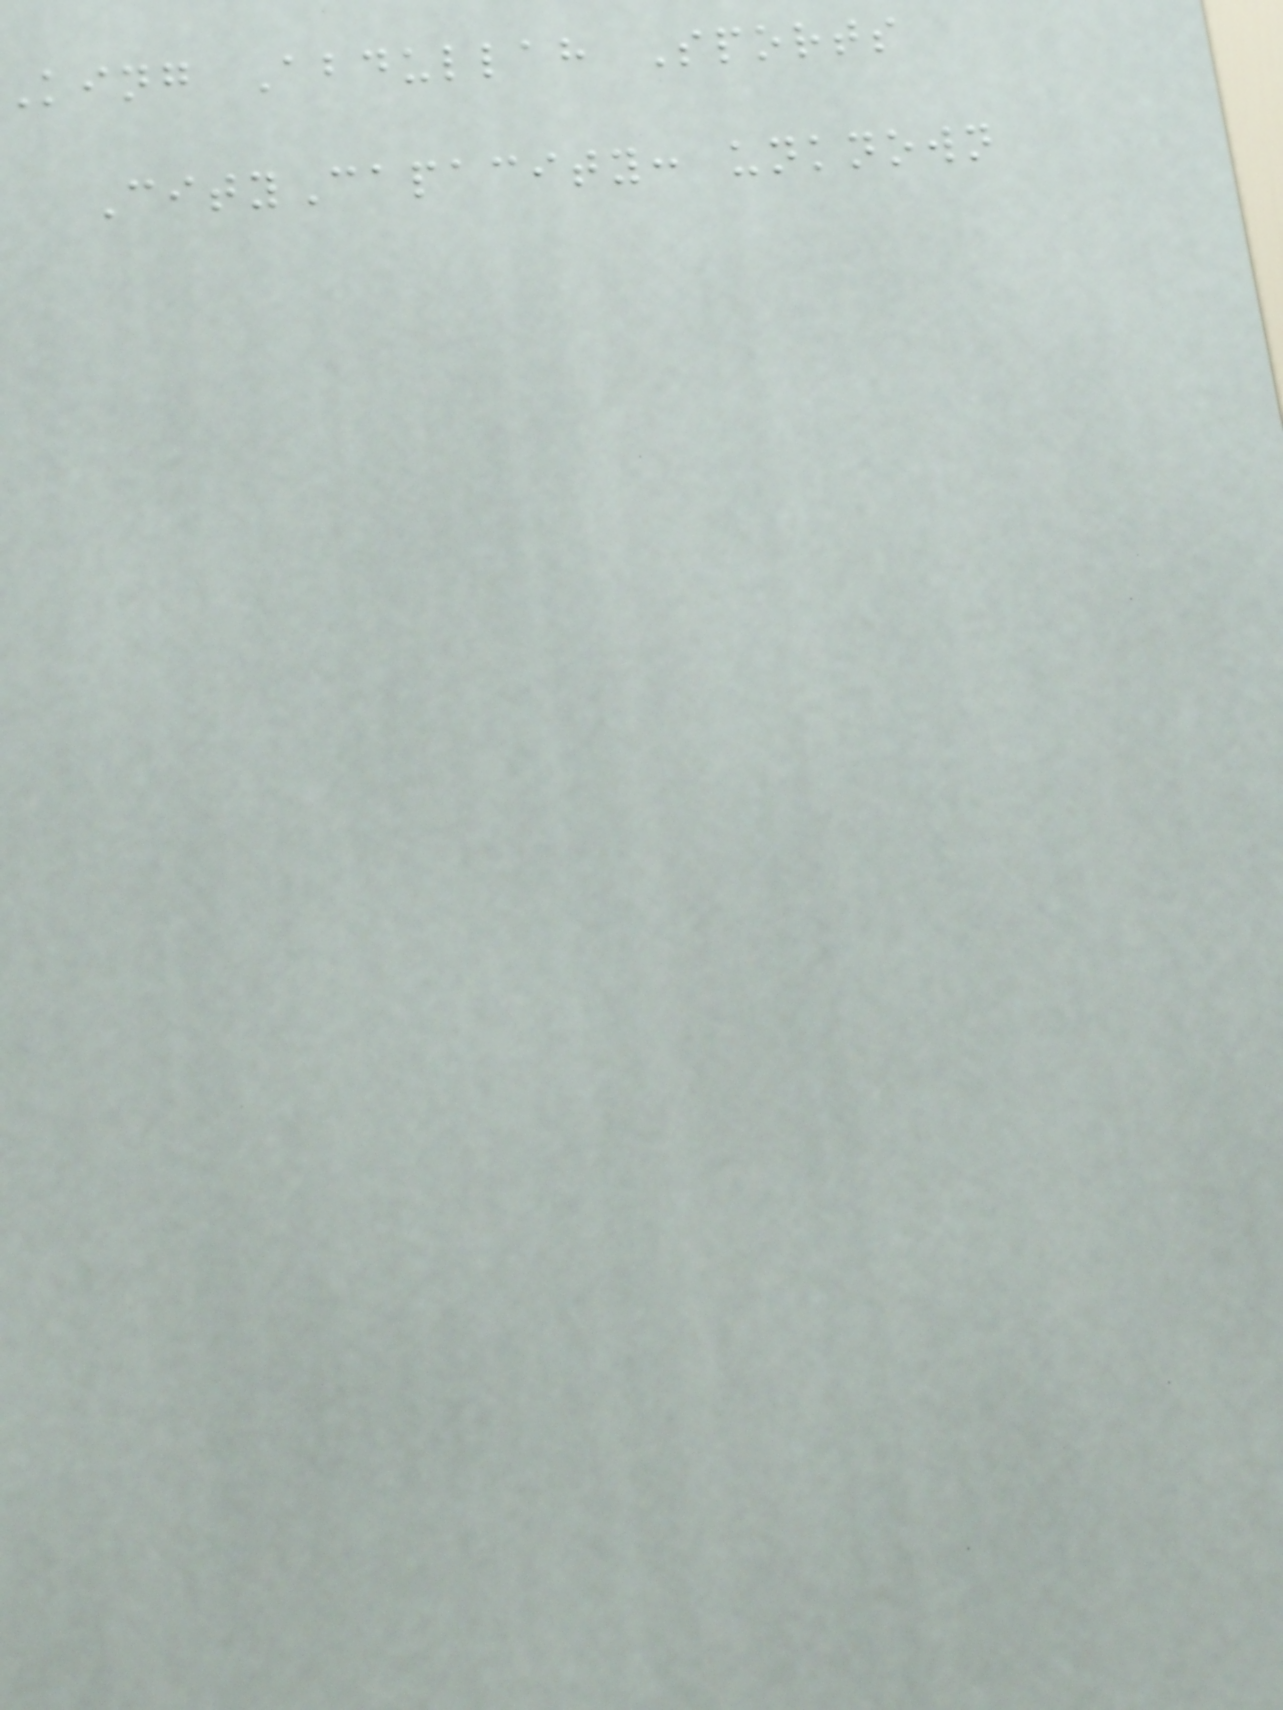king Abdullah Sports
CityCapacity: unknown
